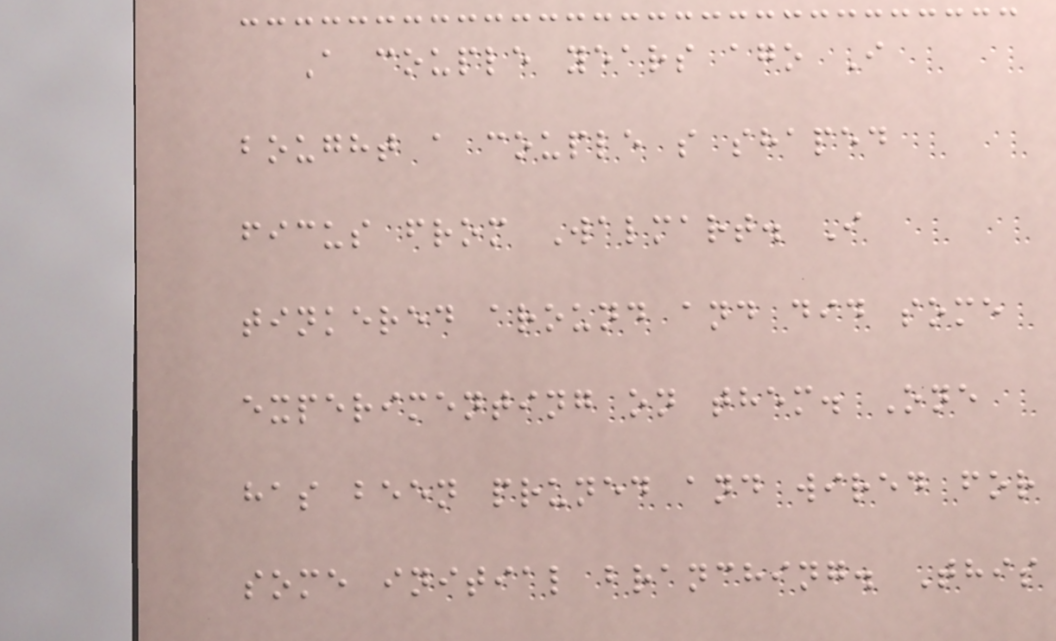A couple years ago I
bought a couple s shaped
ficus from Walmart. I
tinkered around and did some
experimenting on them. One
has been pruned and wired for
some initial branching. This
